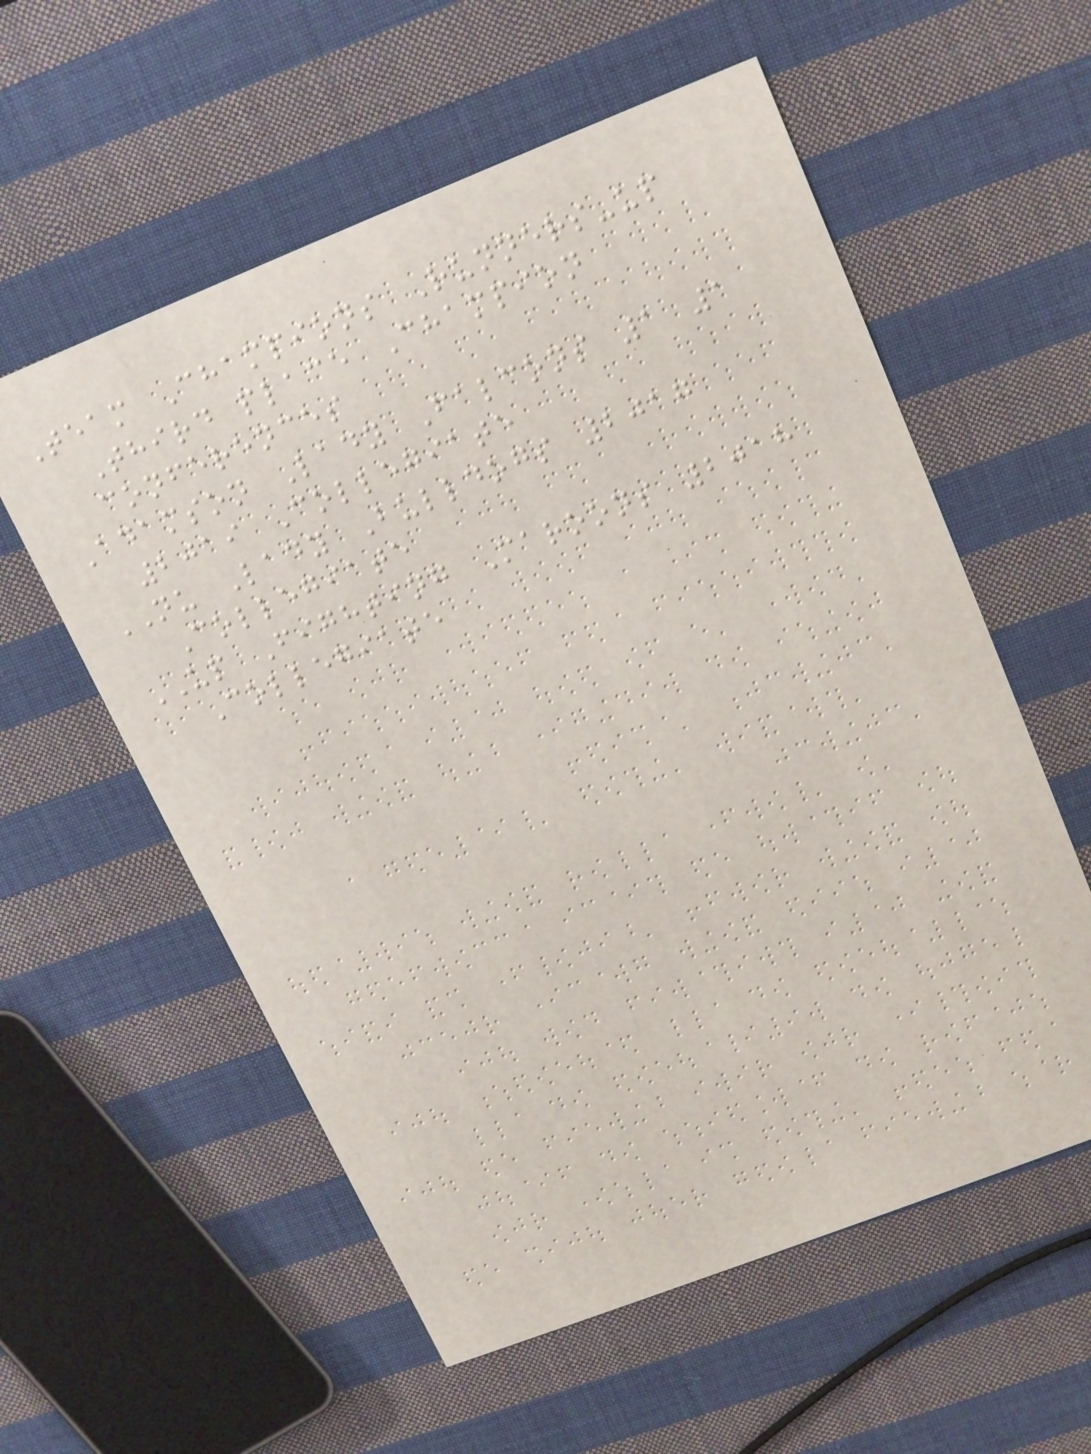Team Champions Runners-up
Third place Champion
conferences
Adamson Lady Falcons 1 1
2019 Collegiate
NU Lady Bulldogs 2017
Collegiate
UP Fighting Maroons 2018
Collegiate
